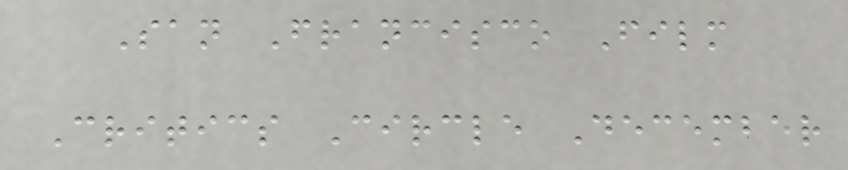San Francisco Film
Critics Circle December
